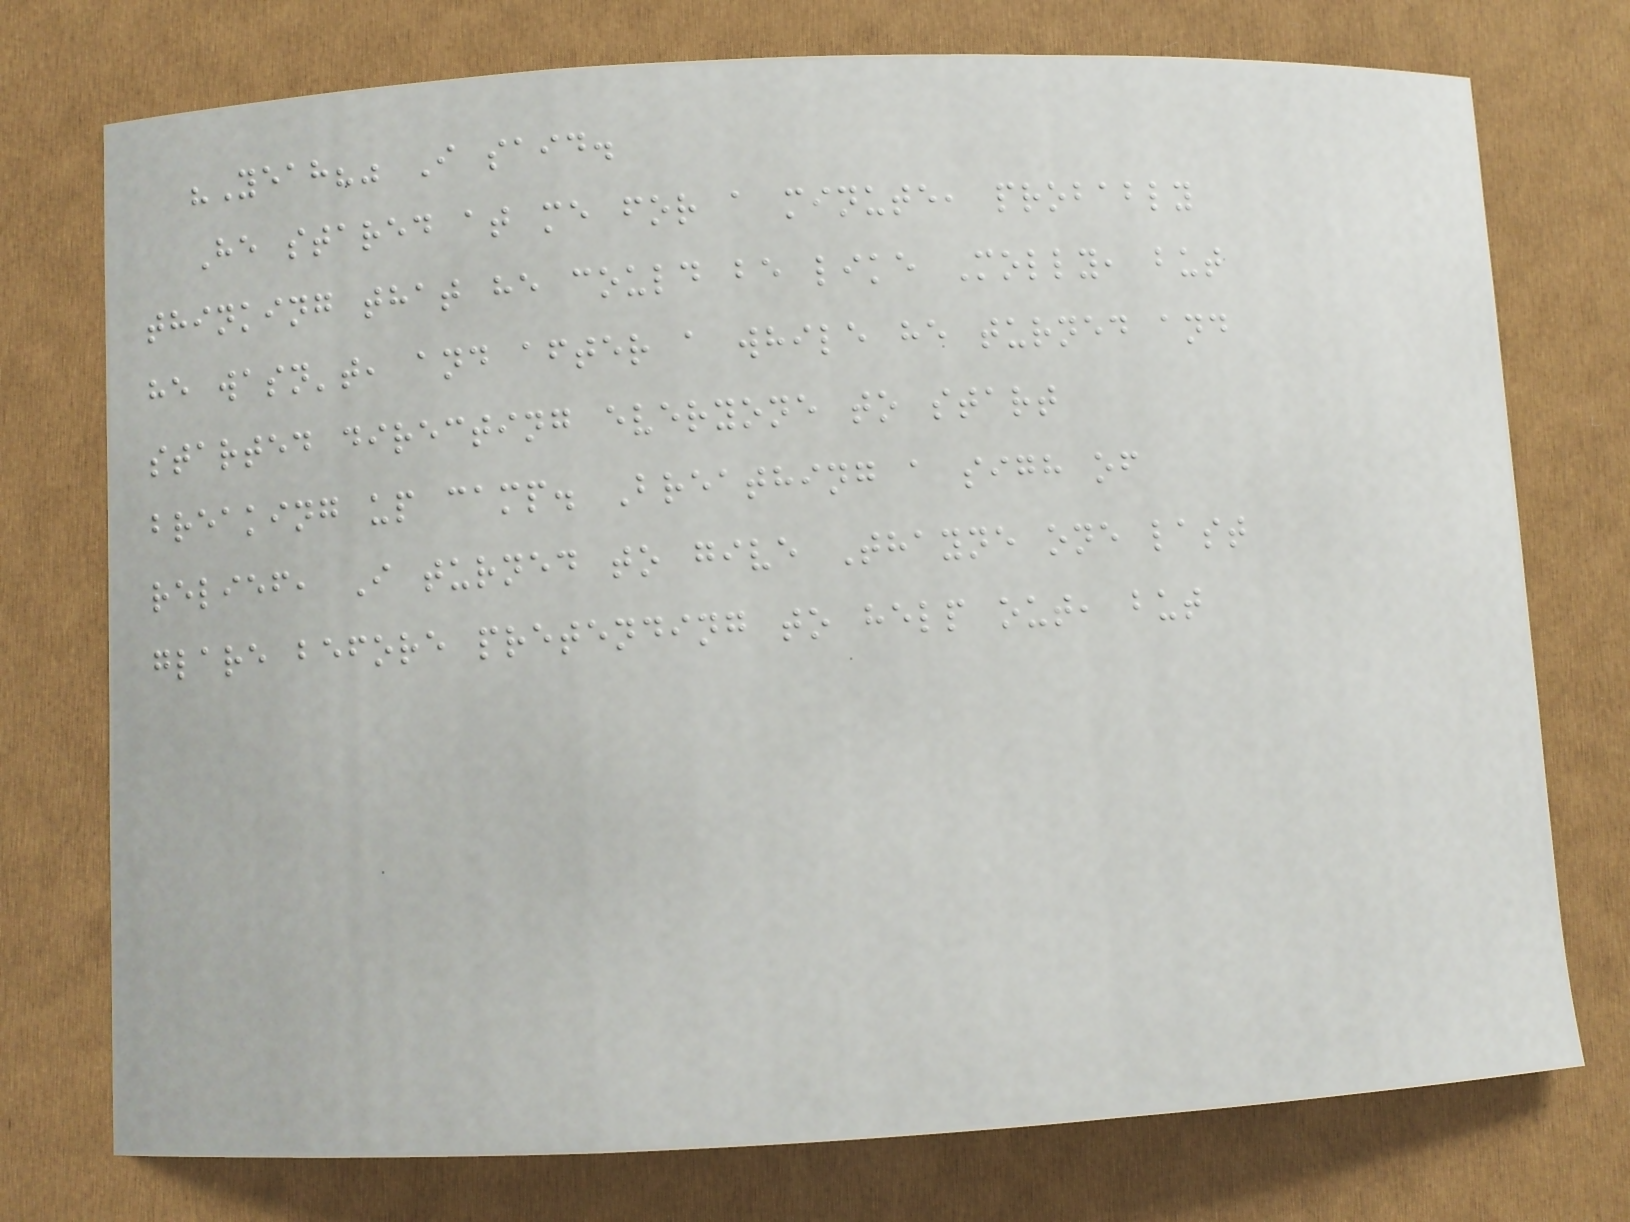"Yeah?" I said.
He stared at me for a minute, probably
thinking that he could be like Molly, but
he wasn't, and after a while he turned and
started directing everyone to start
breaking up camp. Breathing a sigh of
relief, I turned to give Thayne one last
glare before pretending to help out, but
